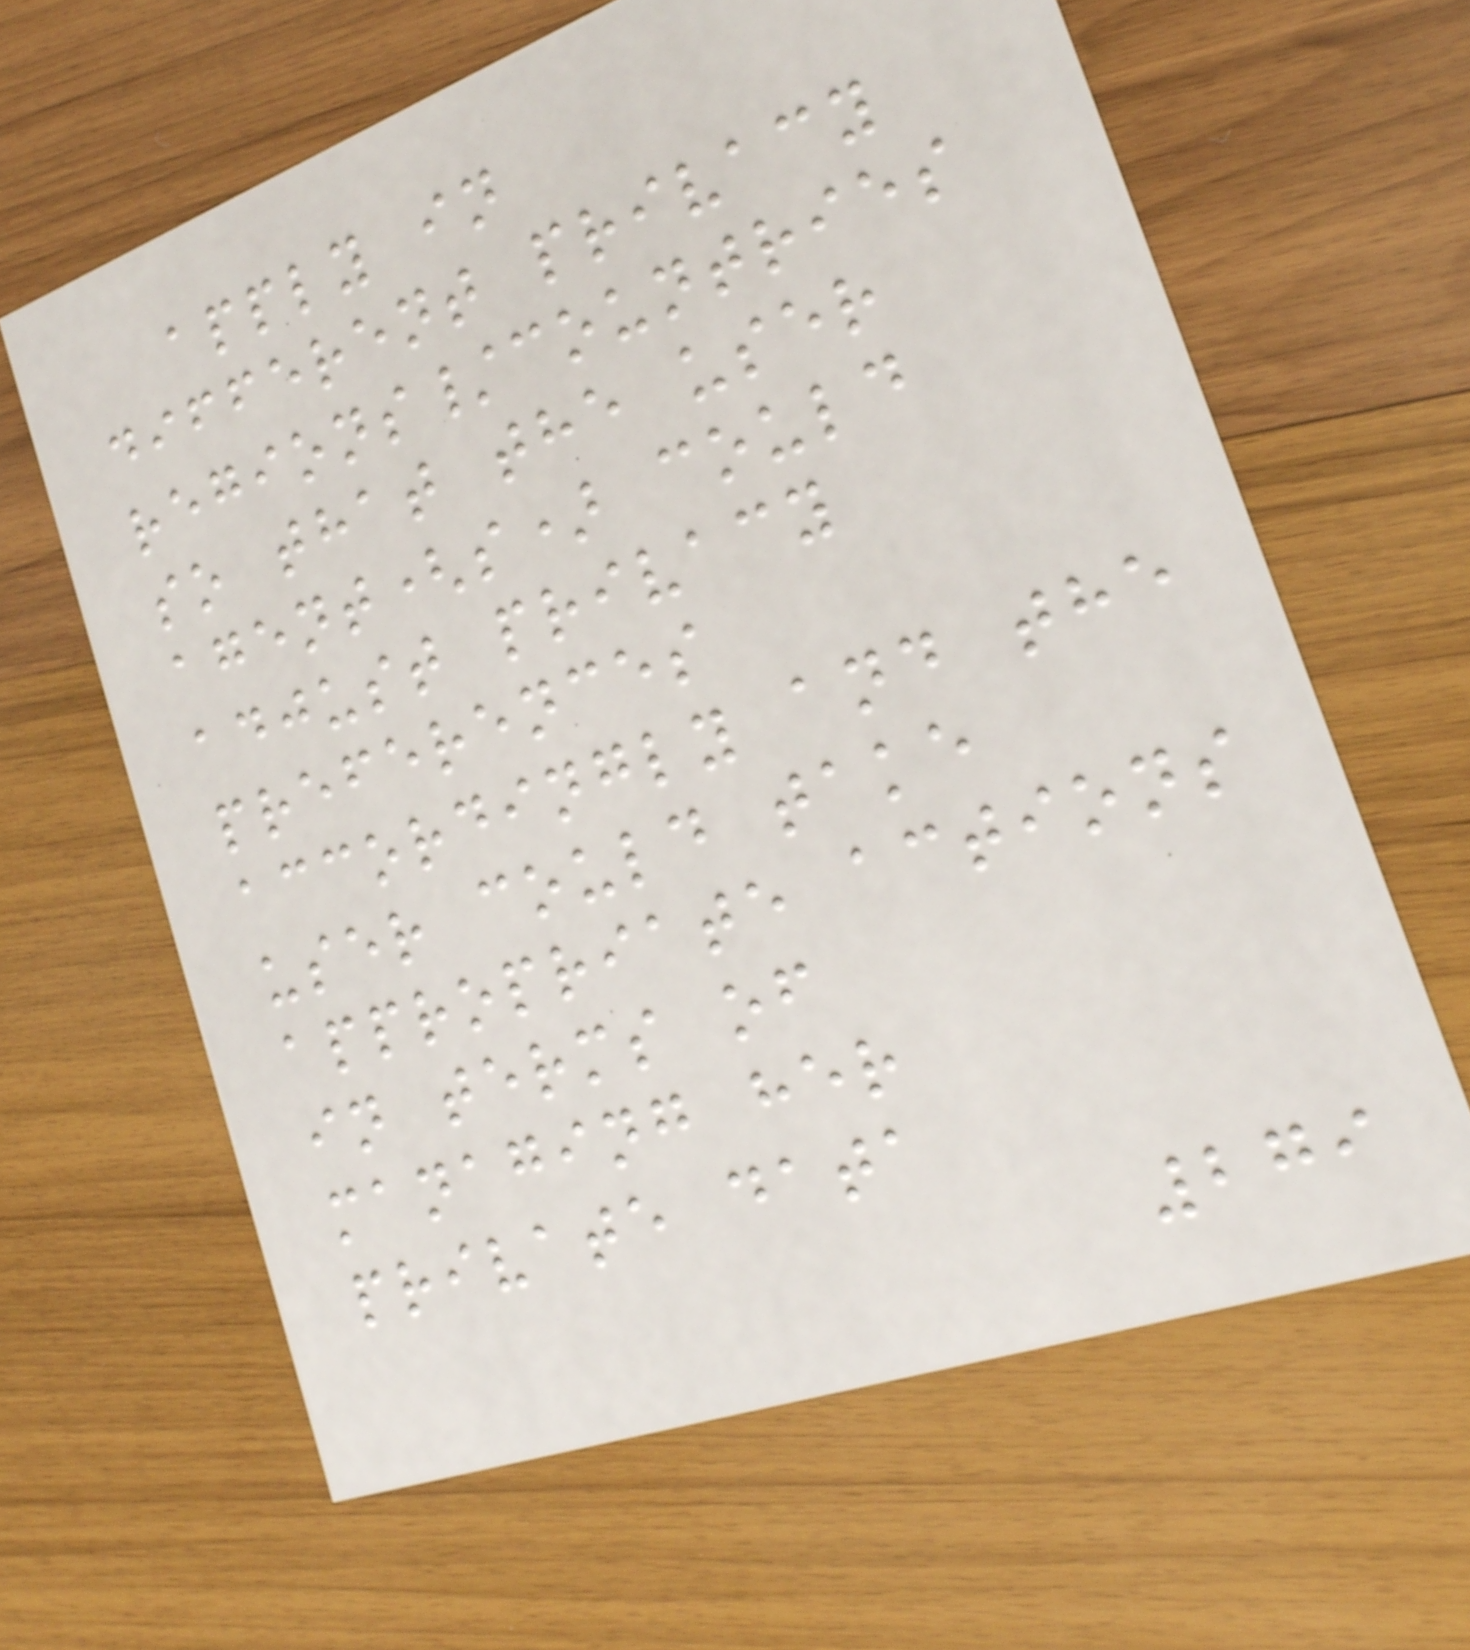apply in
different privacy
regions/countries
so that the user
agent(s) could
adjust privacy
preferences
accordingly and the
user could take
appropriate actions
in terms of
managing her
private data
279
